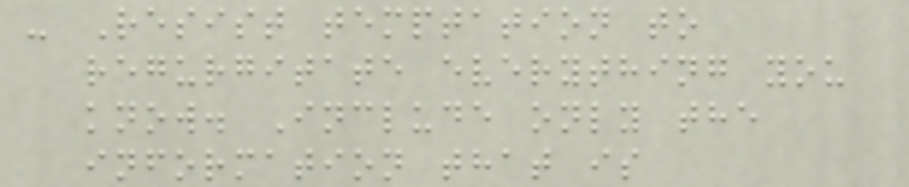- Resist temptation to
regurgitate everything you
know. Include only the
information that is
